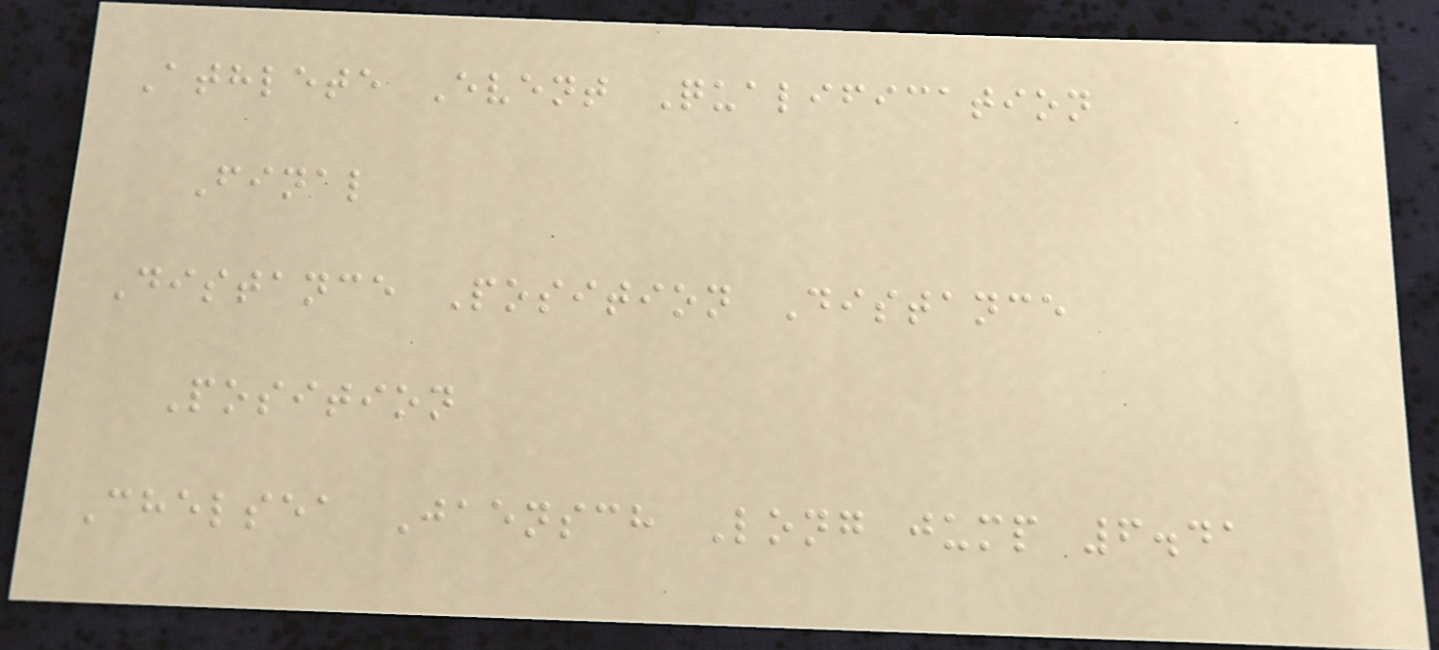Athlete Event Qualification
Final
Distance Position Distance
Position
Chelsea Jaensch Long jump 6.41
